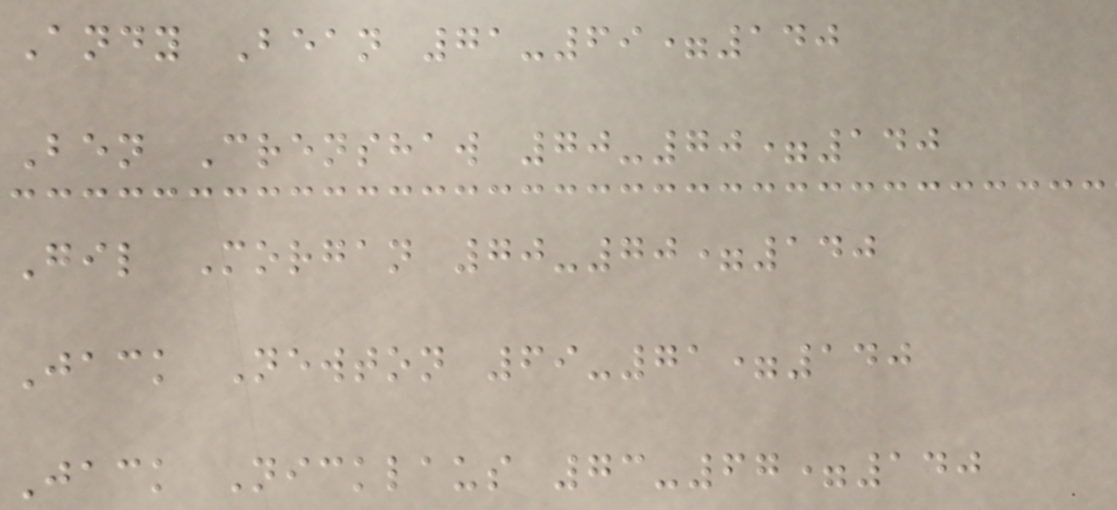Andy Bean 71-69=140
Ben Crenshaw 70-70=140
Gil Morgan 70-70=140
Jack Newton 69-71=140
Jack Nicklaus 73-67=140
